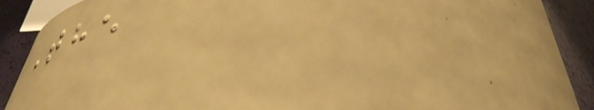The
